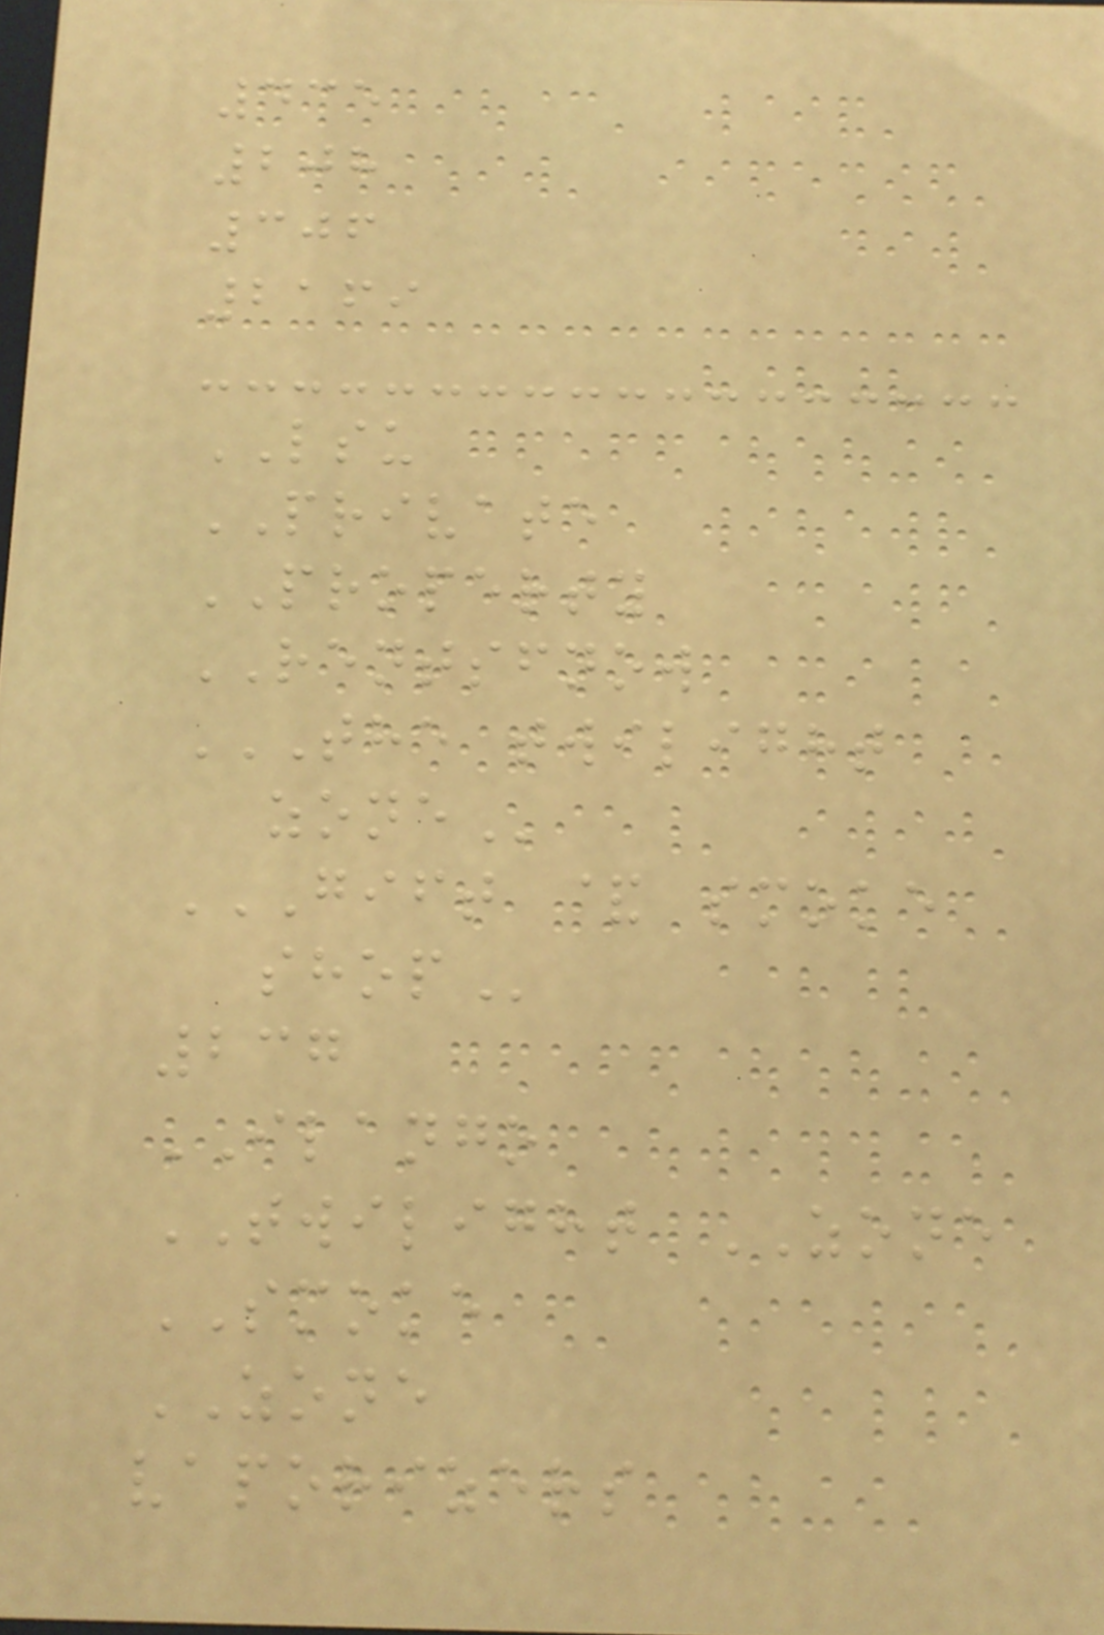435
208
306
2169
LSU
PRIVATE
PROPERTY
RENTSFNOW
THE TWILIGHT
ZONE
GIFT & SMOKE
SHOP
237
ILANGO
TWILIGHT ZONE
SMOKE
ZONE
vaporizers
